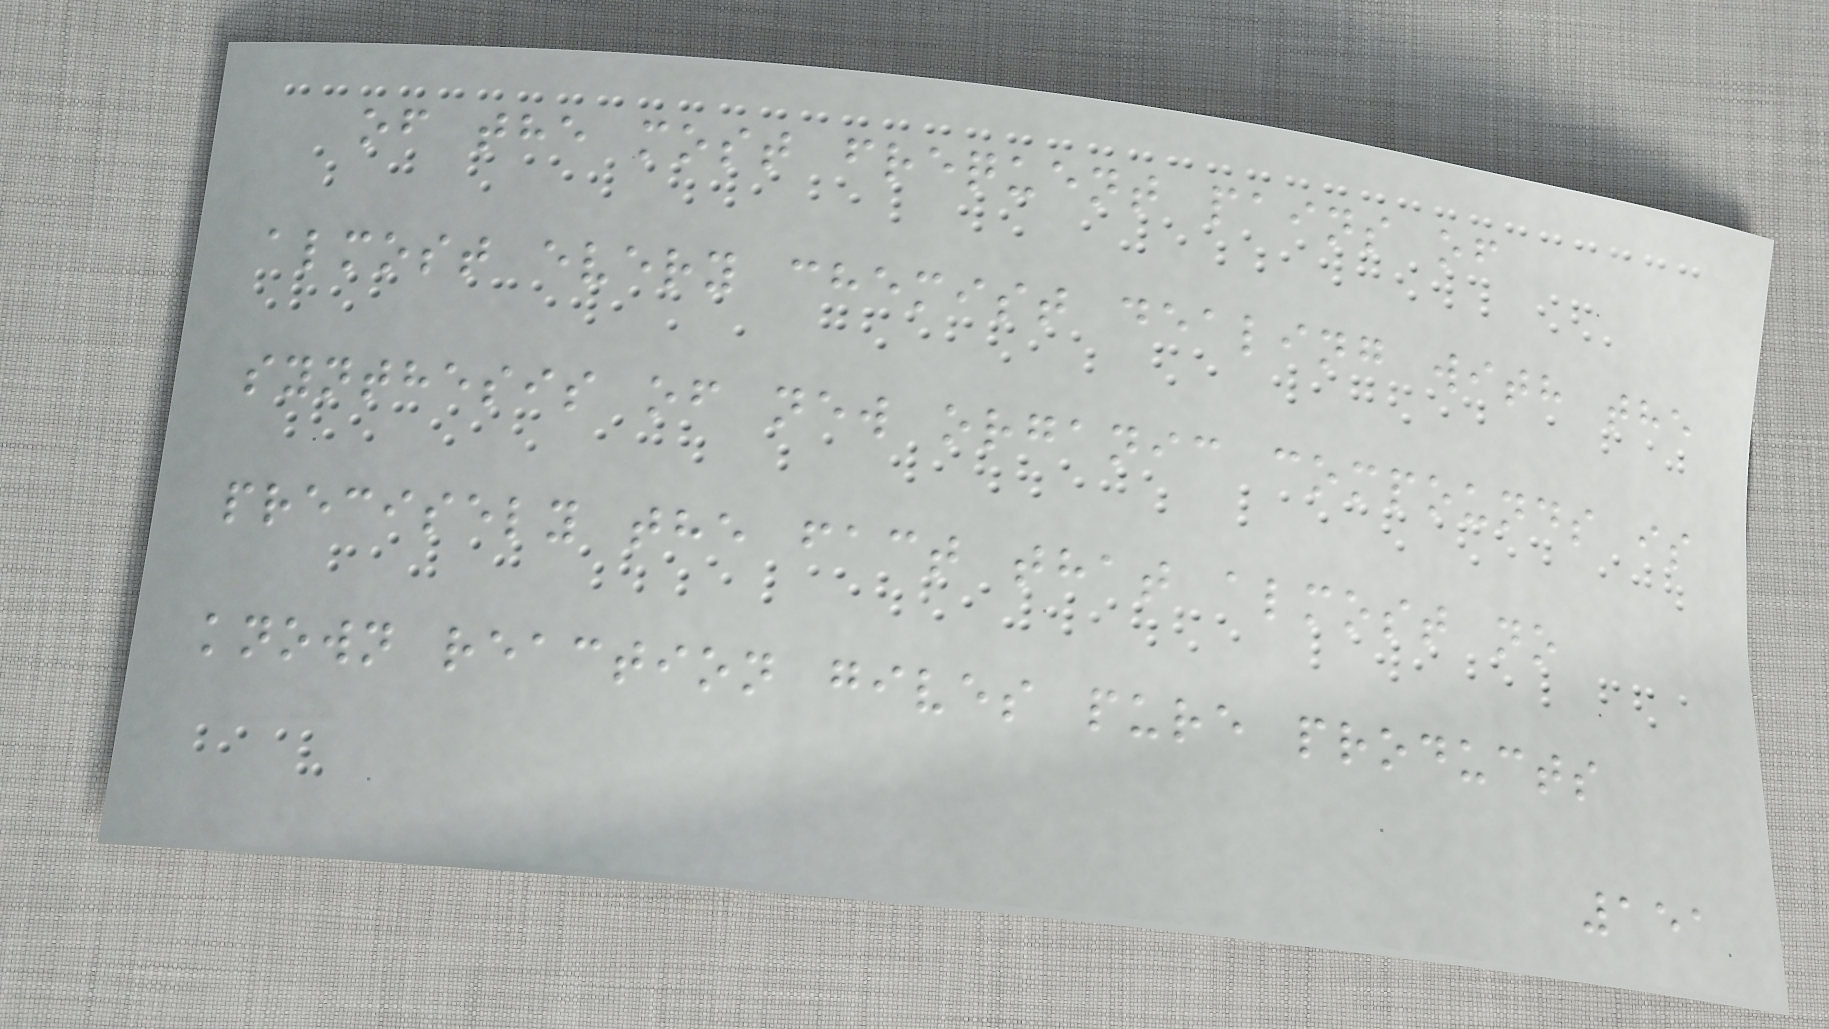of the most frequent pains of
almost every chemist dealing with the
synthesis of new organic compounds is
precisely the fact that almost no
known reaction gives pure products
151
